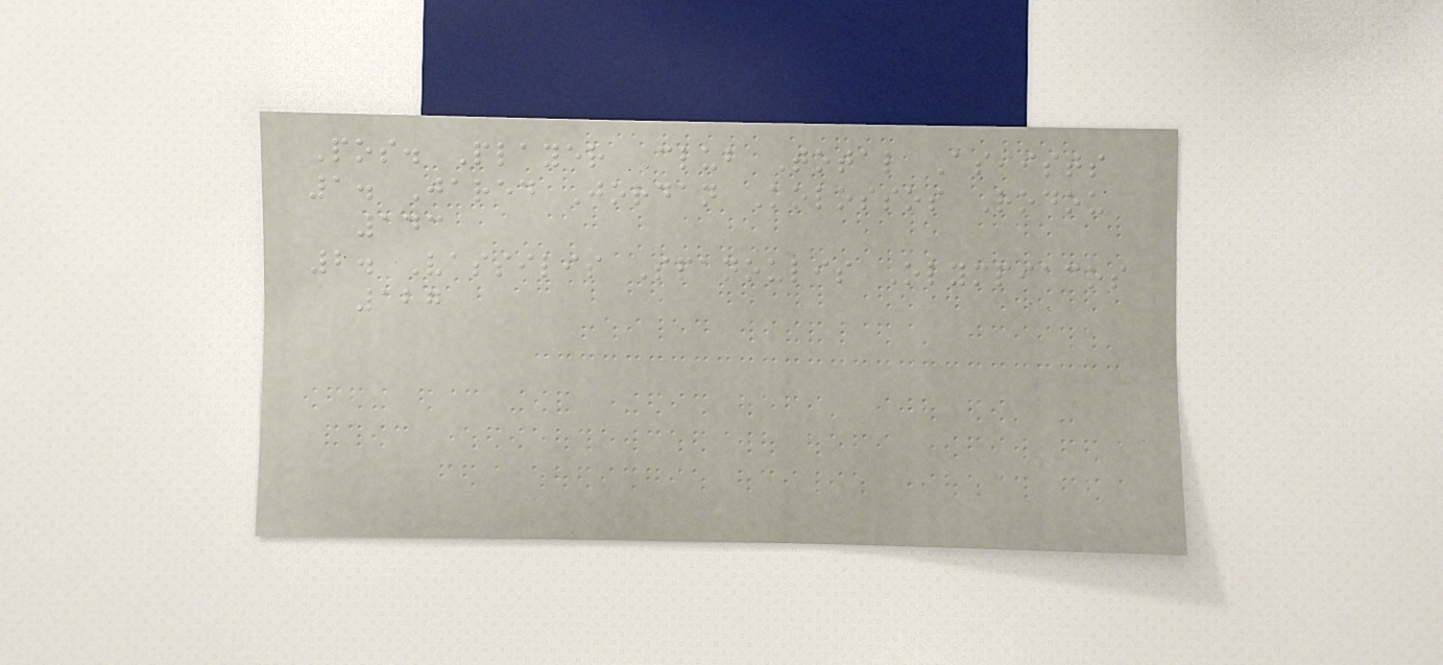Pos. Player Club Total Assists
1. Jared Jordan Kolossos Rodou
143
2. Vassilis Spanoulis Olympiacos
127
